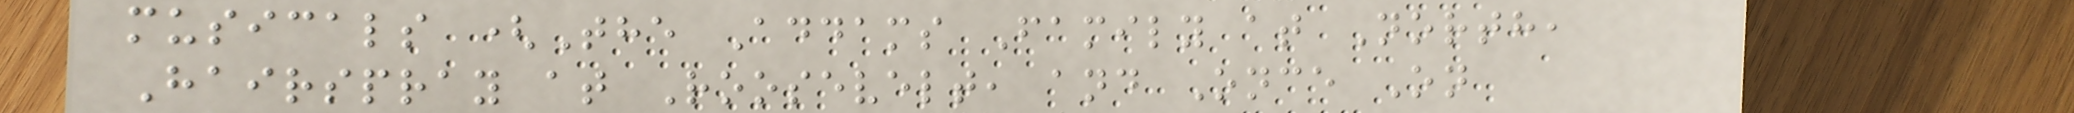musicals (The Addams Family at North,
Hairspray at Roosevelt, and Once On
